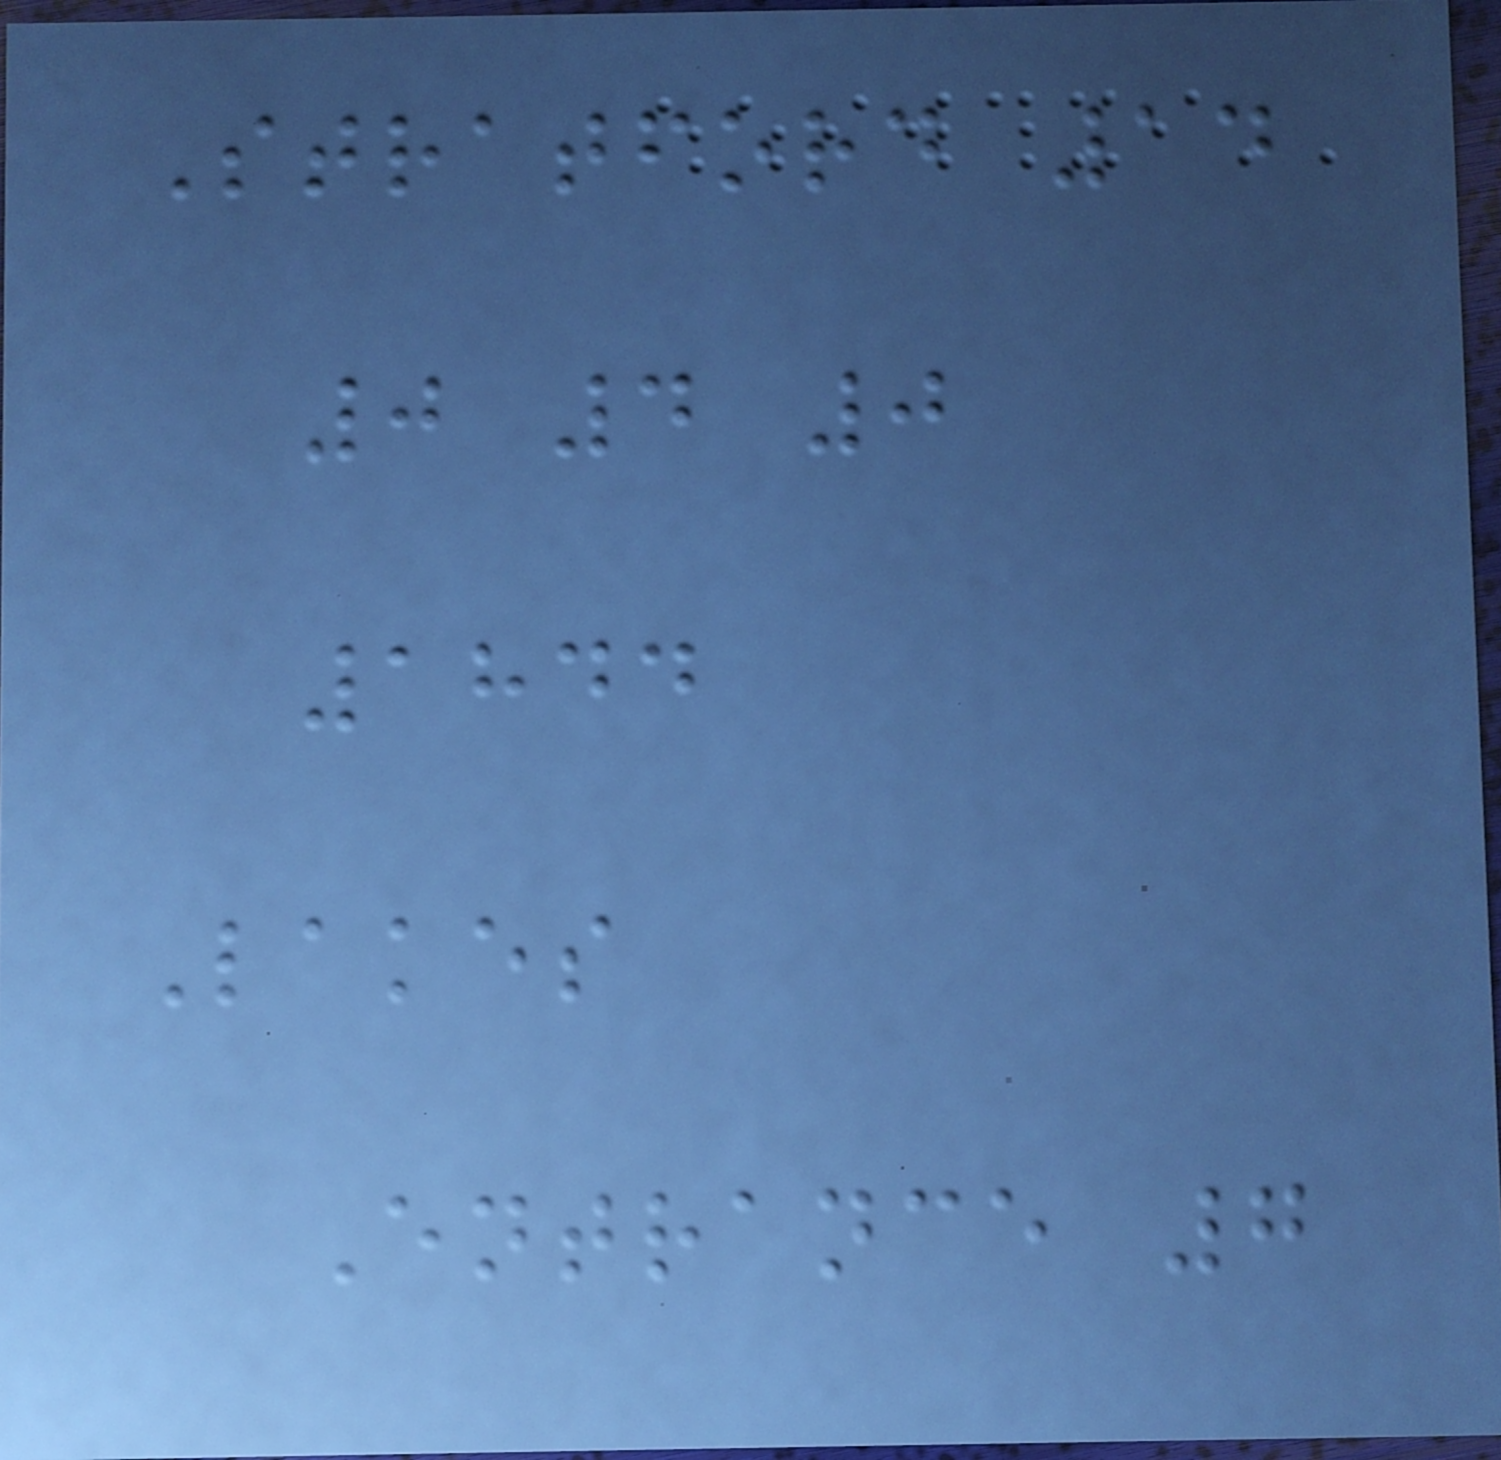Stratford 14
0 4 0
1844
Lakes
Entrance 7
